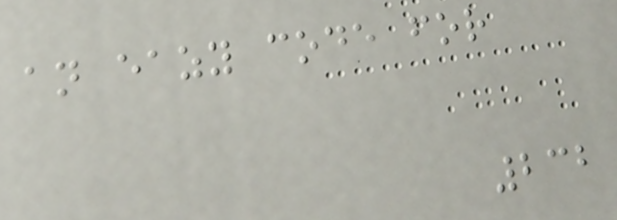an eazy code for
232
